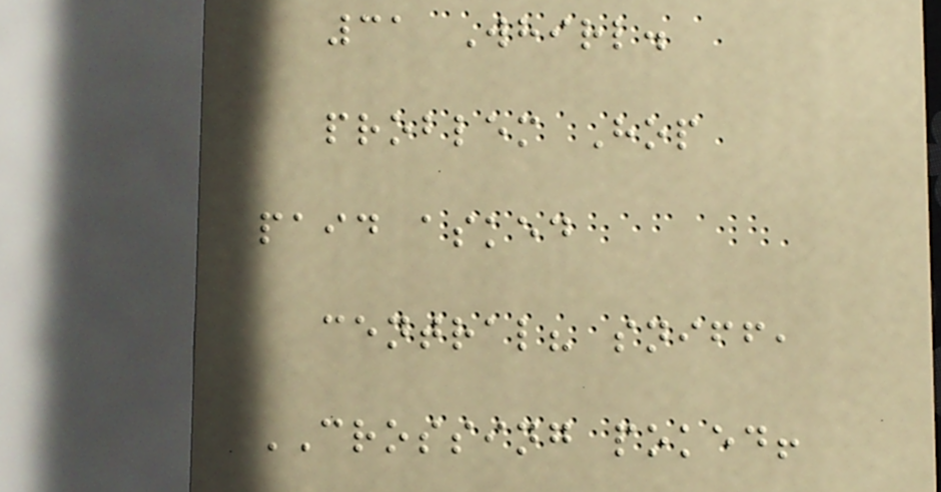31 Whirl.
problem Hop
paid asked
central? sniff,
CROSSING poked!
